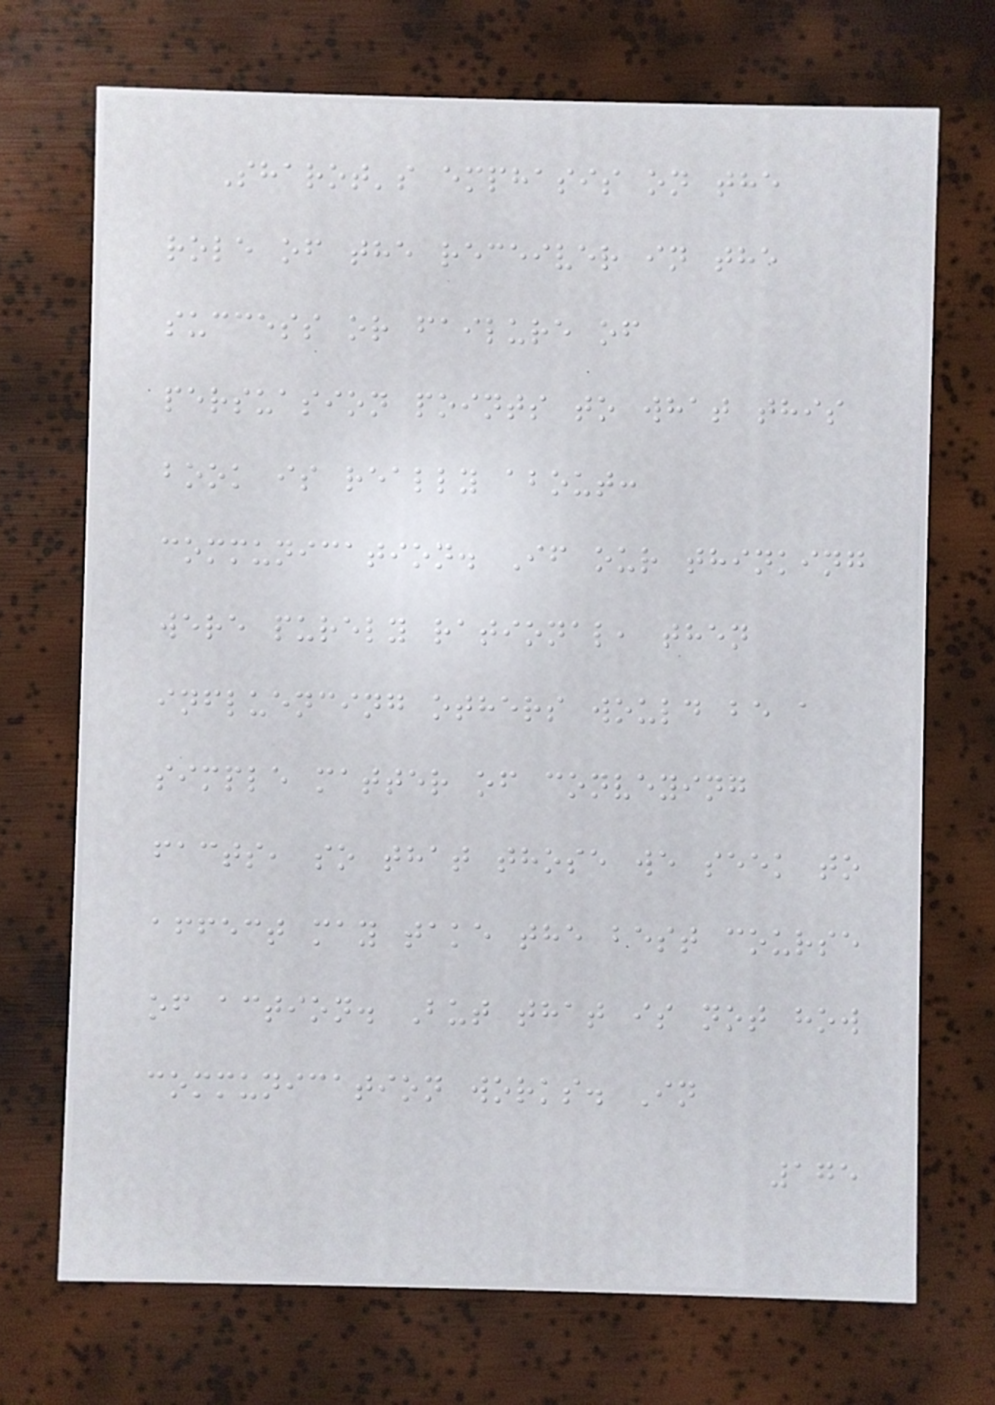Sharot's emphasis on the
role of the receiver in the
success or failure of
persuasion points to what this
book is really about:
communication. If our thinking
were purely rational, then
influencing others would be a
simple matter of conveying
facts, so that those we seek to
affect may take the best course
of action. But that is not how
communication works. In
175
